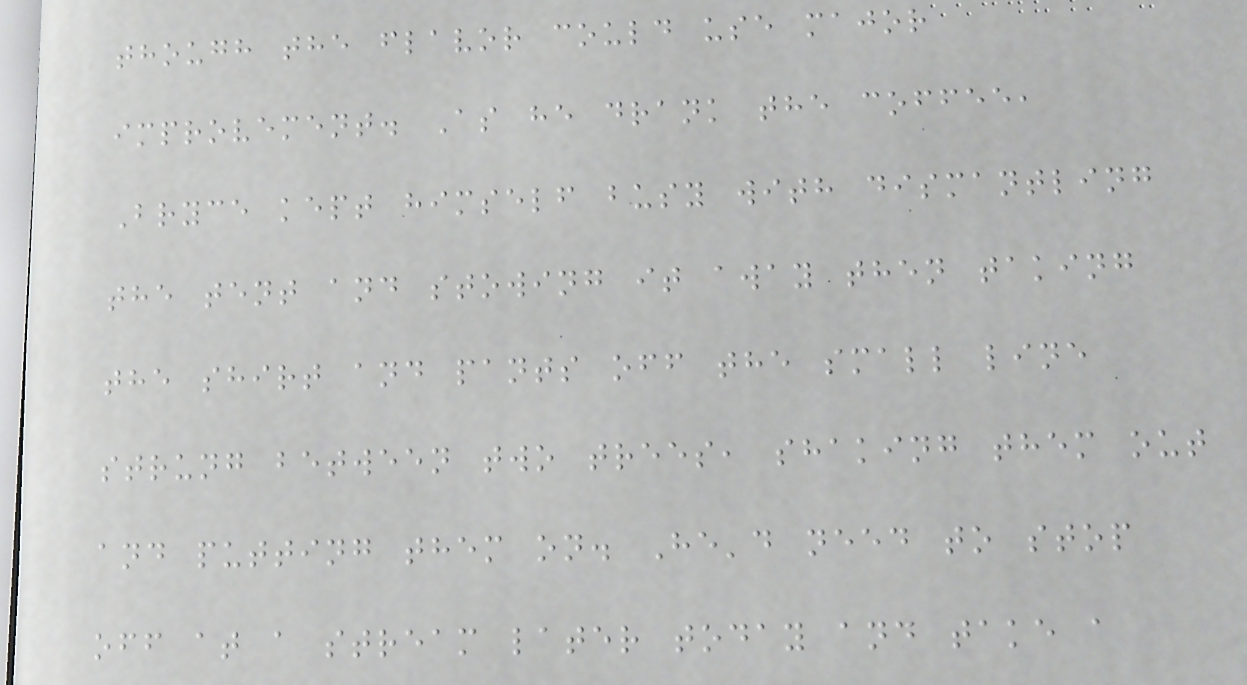though the flavor could use major
improvement. As he drank the coffee,
Bryce kept himself busy with dismantling
the tent and stowing it away then taking
the shirt and pants off the small line
strung between two trees, shaking them out
and putting them on. He'd need to stop
off at a stream later today and take a
